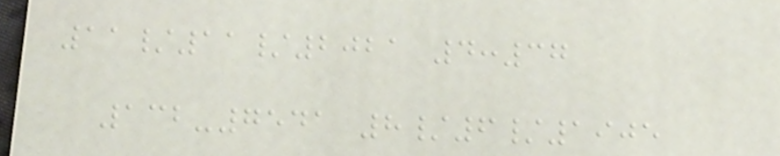11/11/2021 4:37
132-7541 8/6/1905
